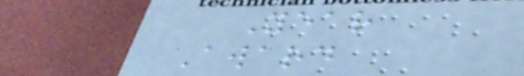Year
Award
